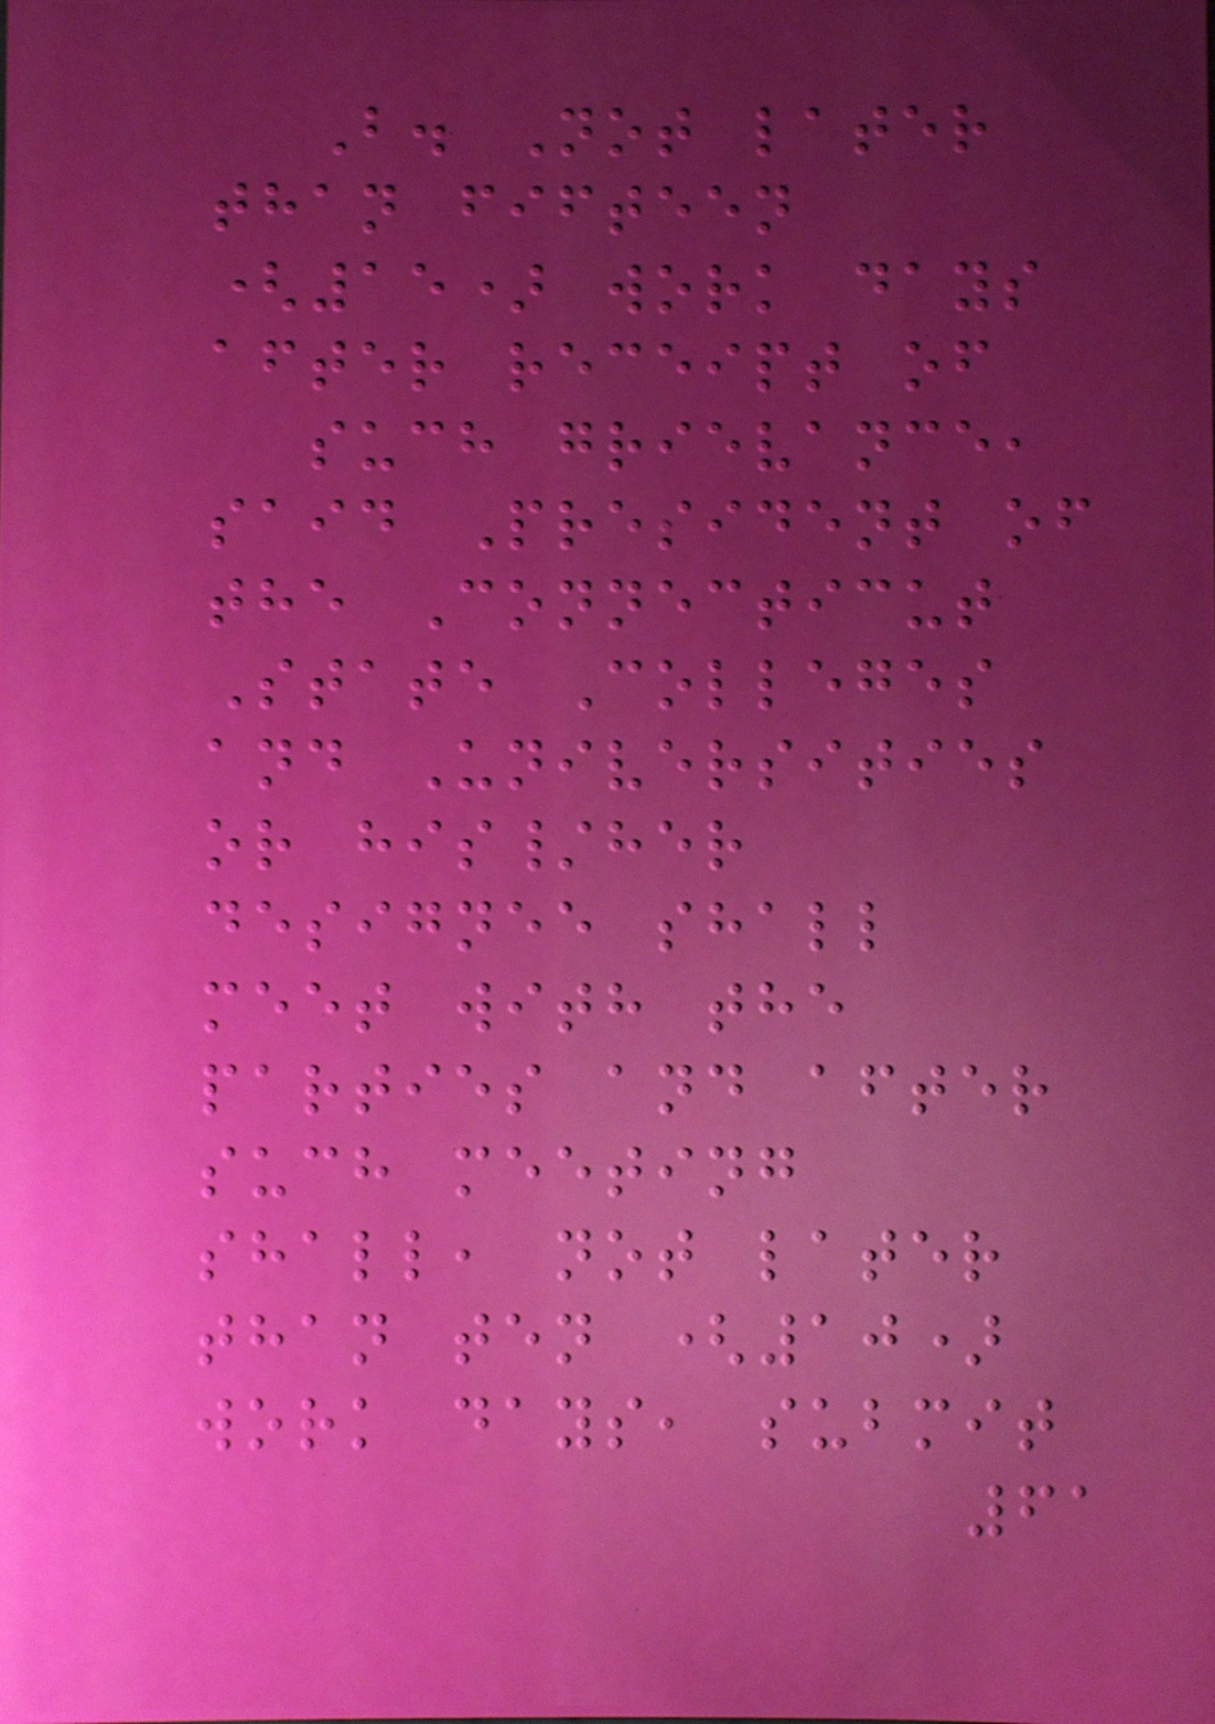B. Not later
than fifteen
(15) work days
after receipt of
such grievance,
said President of
the Connecticut
State Colleges
and Universities
or his/her
designee shall
meet with the
parties and after
such meeting
shall, not later
than ten (10)
work days, submit
61
